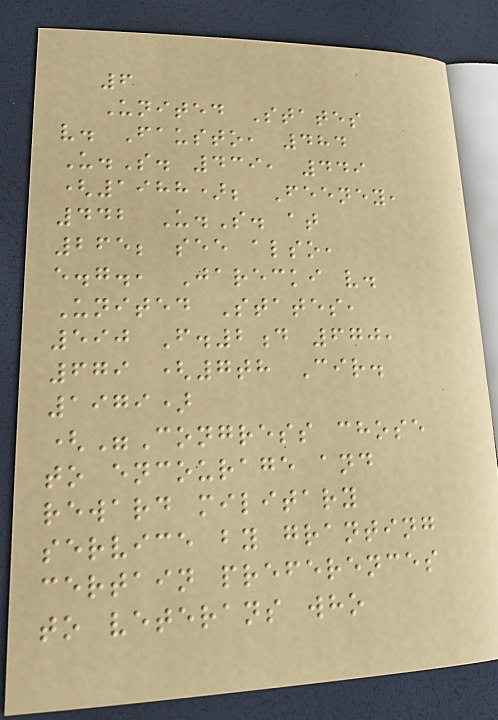6
United States
v. Fausto, 484
U.S. 439, 449
(1988); Feeney,
442 U.S. at
265; see also,
e.g., Jarecki v.
United States,
590 F.2d 670,
679 (7th Cir.
1979)
("Congress chose
to encourage and
reward military
service by granting
certain preferences
to veterans who
